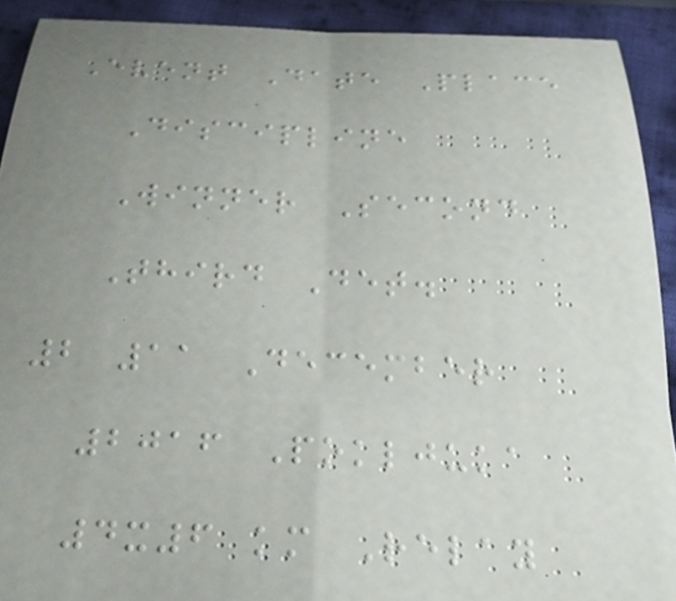Event Date Place
Discipline
Winner Second
Third Det.
2 11 December
2016 Pokljuka
4x6 km Relay
